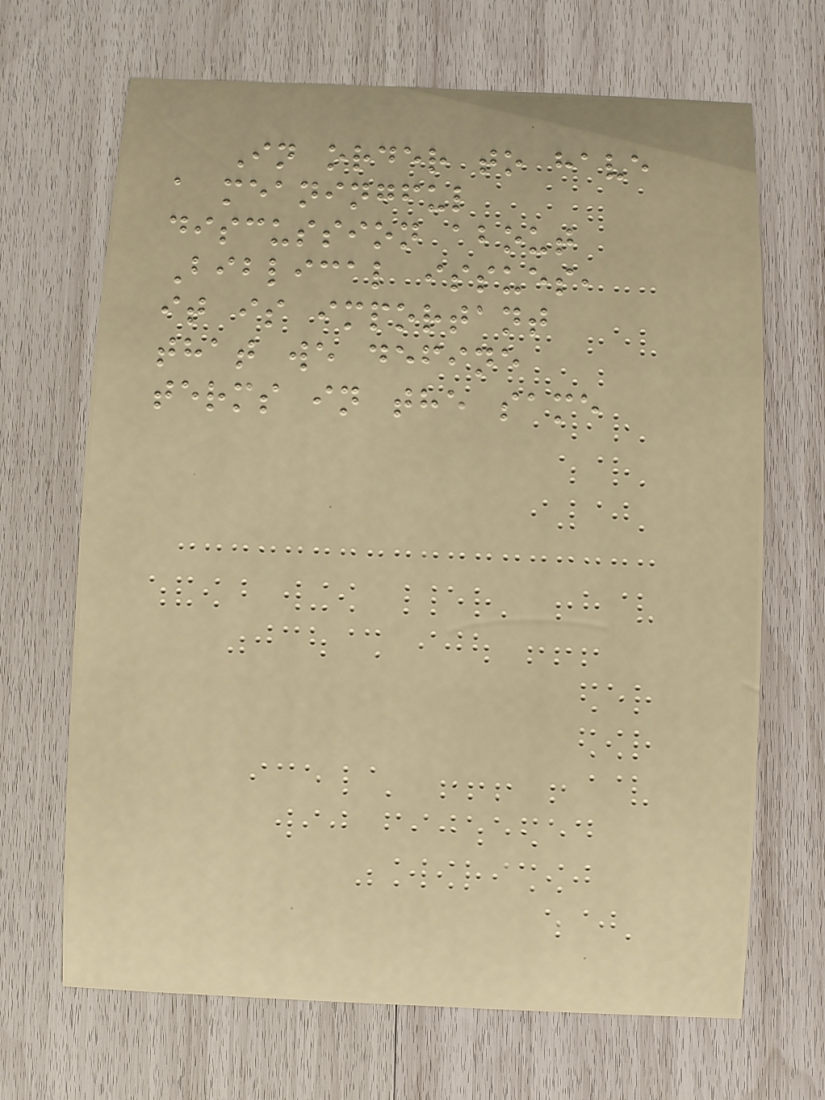In order to have
a meaningful
discussion about
Biblical issues,
it is important
that we define
terms in the same
